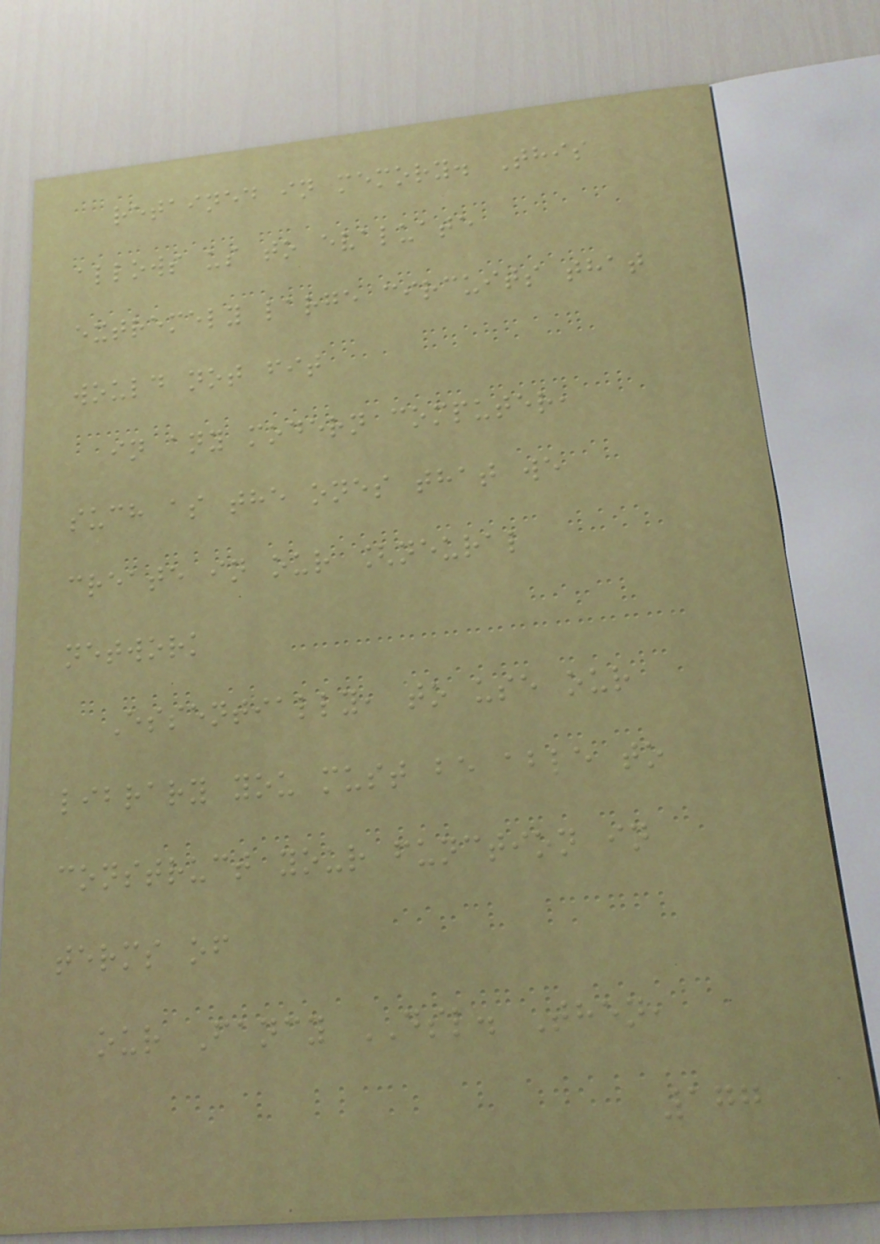retained in memory. This
allows us to evaluate
extremely large circuits that
would not fit
in any modern computer,
such as the ones that we
create in our [neural
network
Essentially, to use our
library you must be able to
construct your function in
terms of
our Fancy DSL. Then,
177
